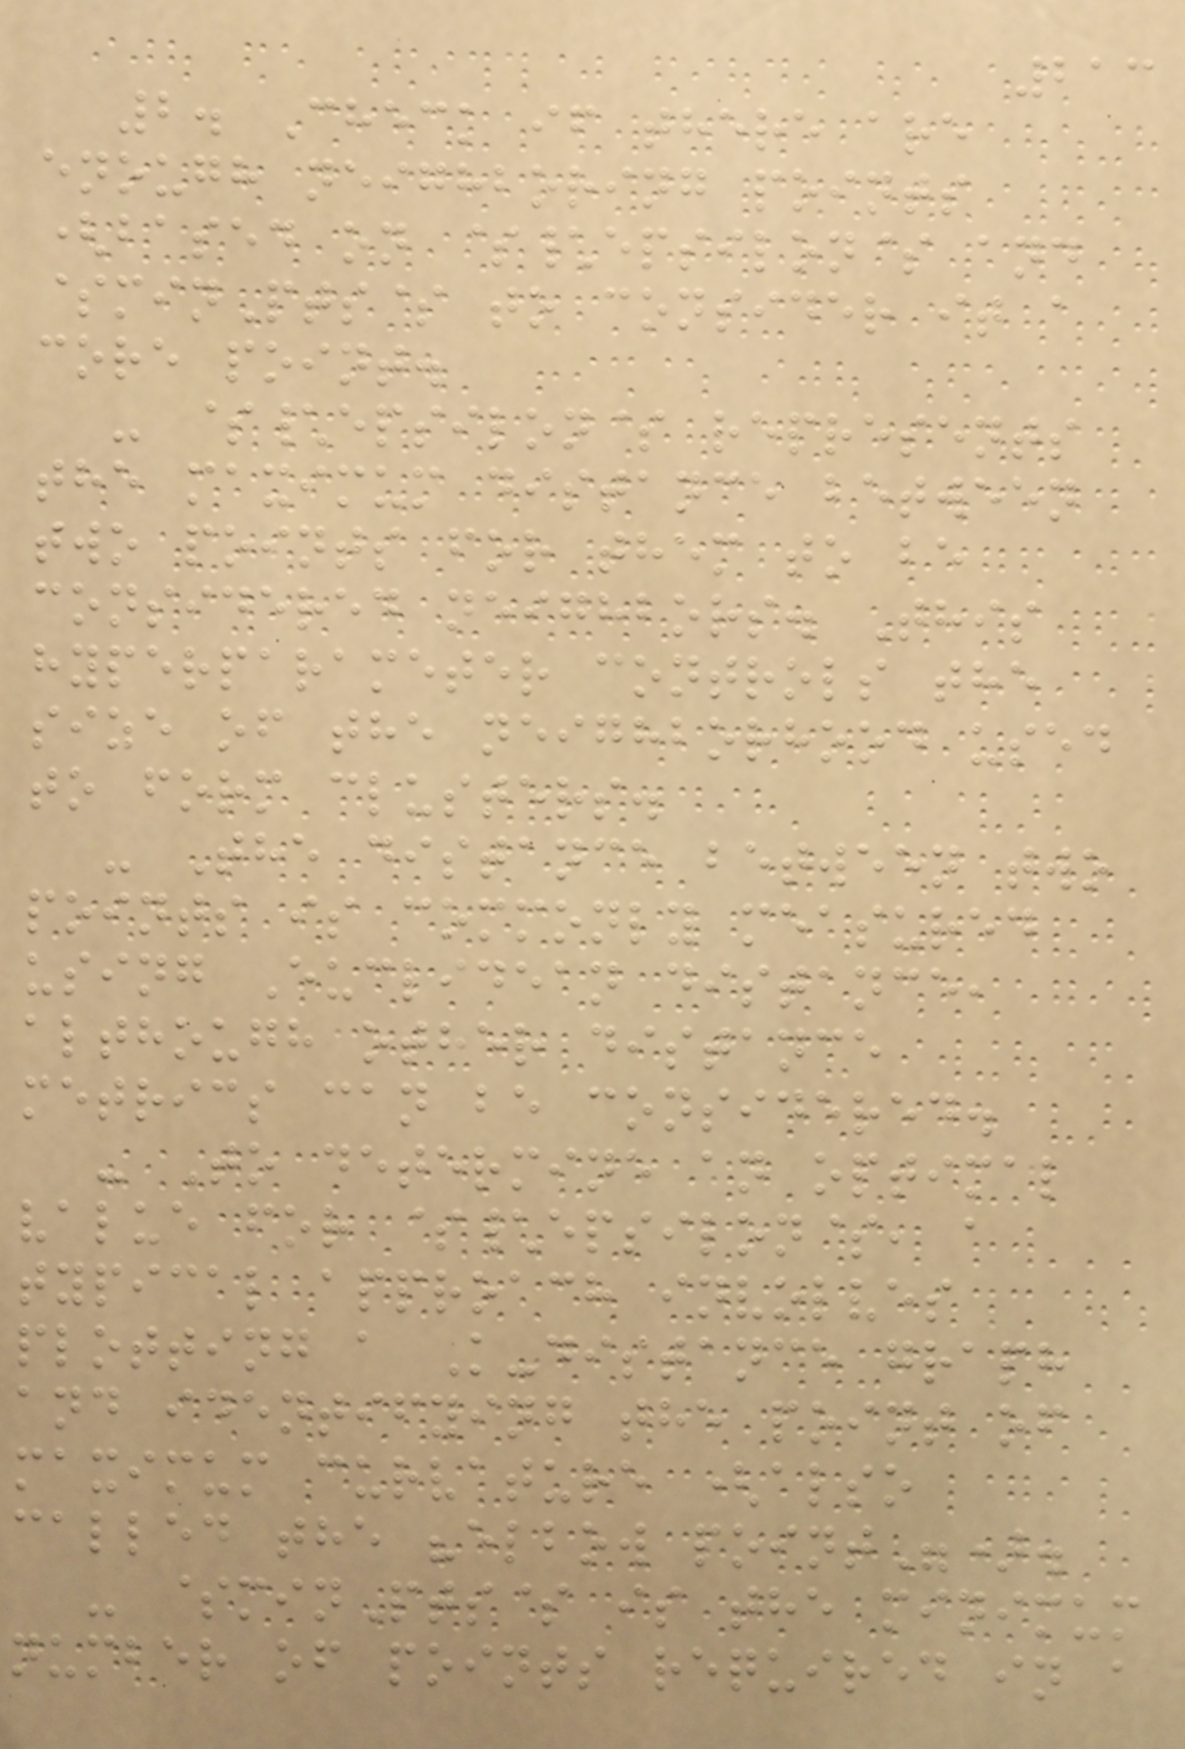213
2. Check if there are
enough neighboring points
(based on $\epsilon$ and
$minPts$ to consider it a
core point.
- $\epsilon$ represents
the maximum distance between
two points for them to be
considered neighbors. This
hyperparameter controls the
size of the neighborhood used
to form clusters.
- The distance between two
points is commonly measured
using Euclidean distance,
although other distance
metrics can be considered.
- To determine an optimal
value for $\epsilon$, a
typical approach involves
plotting a K-distance graph
and identifying the point of
maximum curvature (also
called the "elbow point").
- $minPts$ is the minimum
number of points required in a
